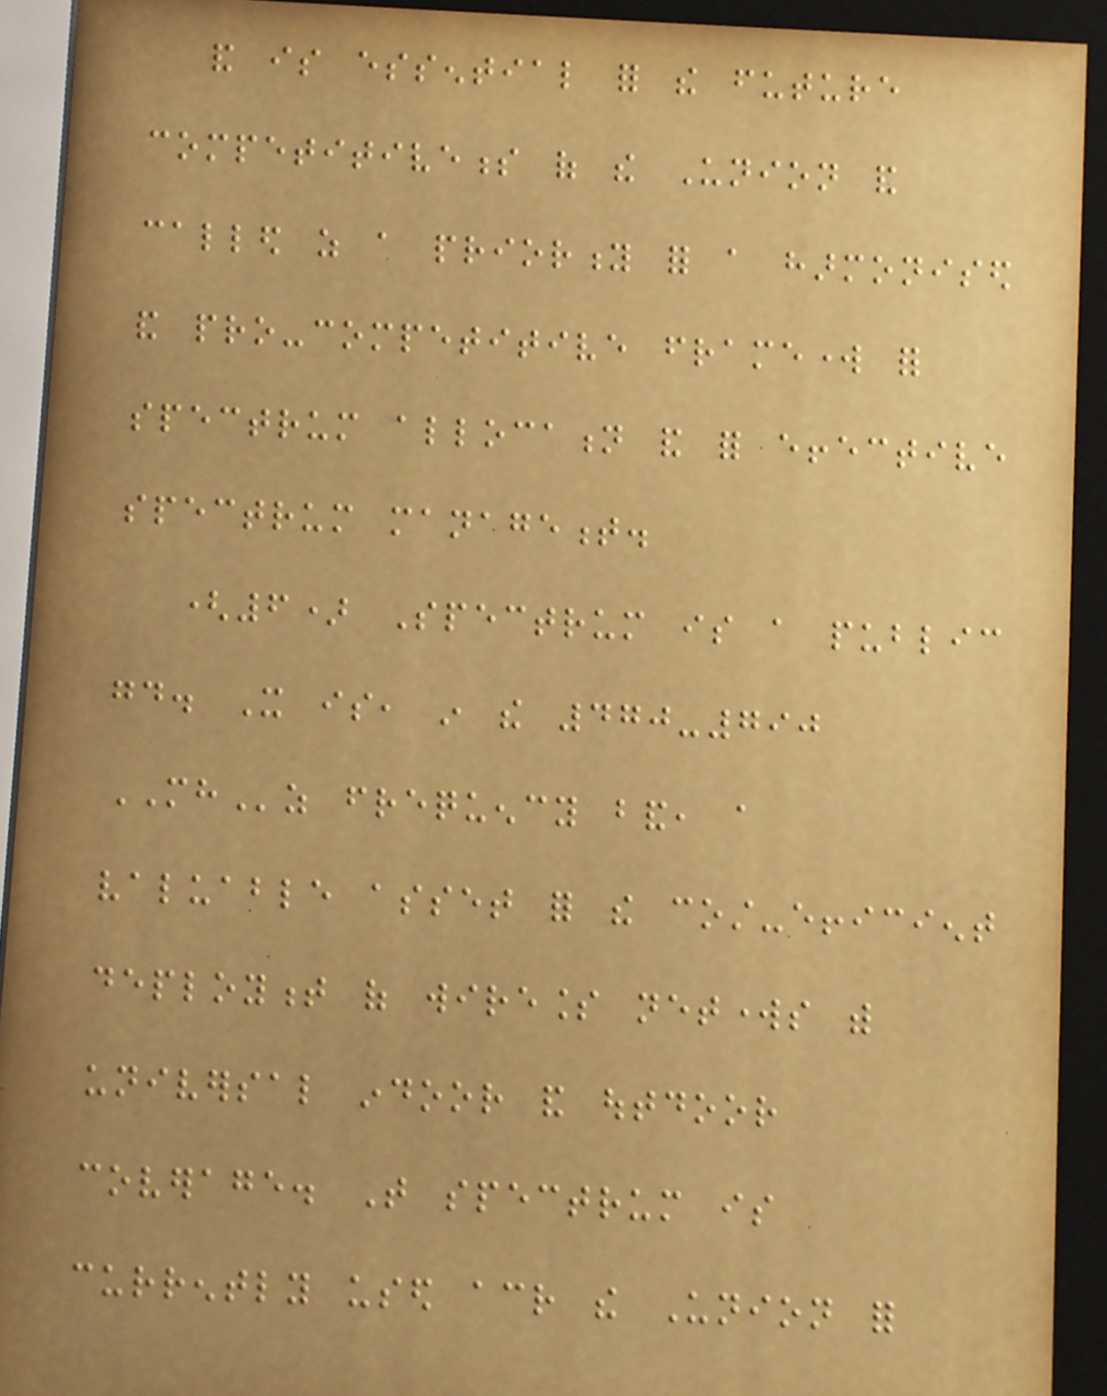and is essential for the future
competitiveness of the Union and
called as a priority for a harmonised
and pro-competitive framework for
spectrum allocation and for effective
spectrum management.
(6) Spectrum is a public
good. It is, in the 470-790
MHz frequency band, a
valuable asset for the cost-efficient
deployment of wireless networks with
universal indoor and outdoor
coverage. That spectrum is
currently used across the Union for
